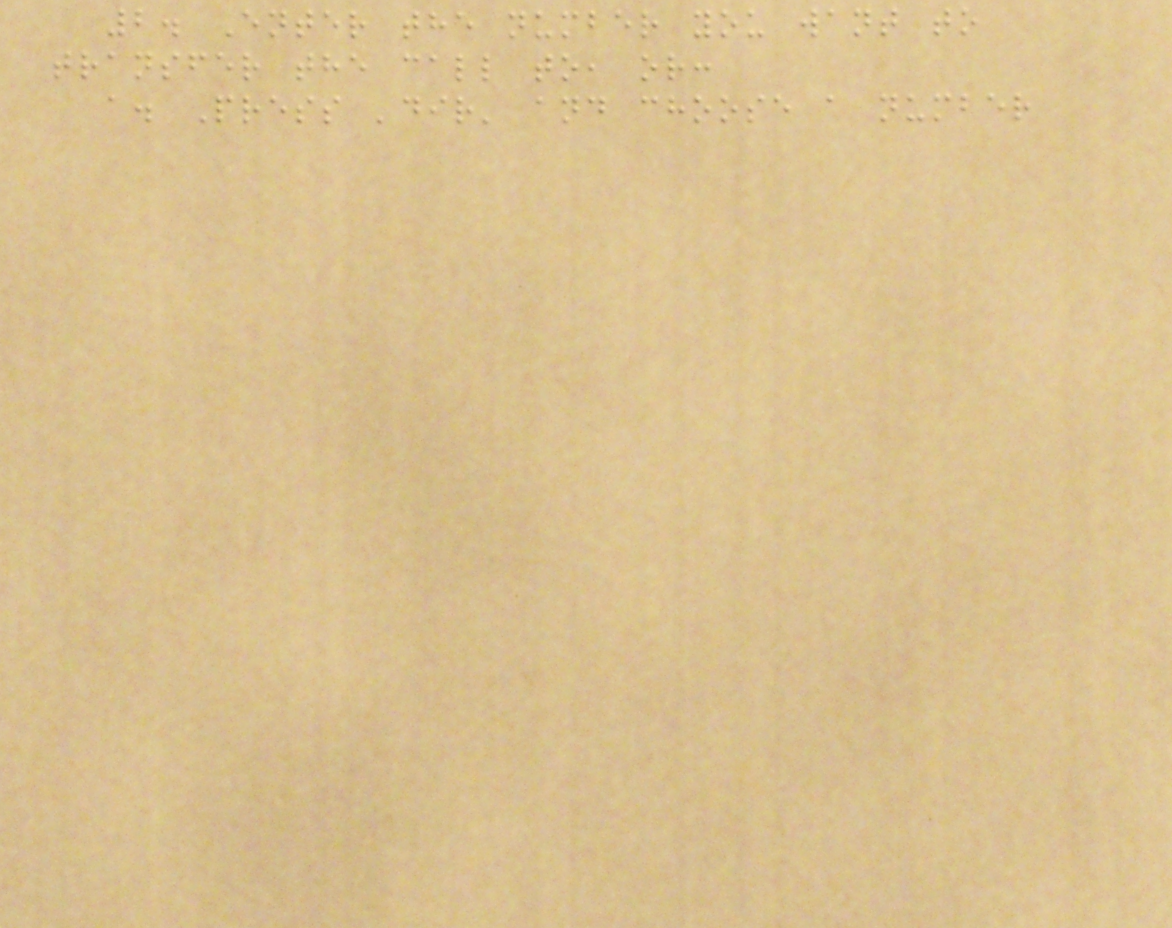2. Enter the number you want to
transfer the call to, or:
a. Press 'dir' and choose a number
